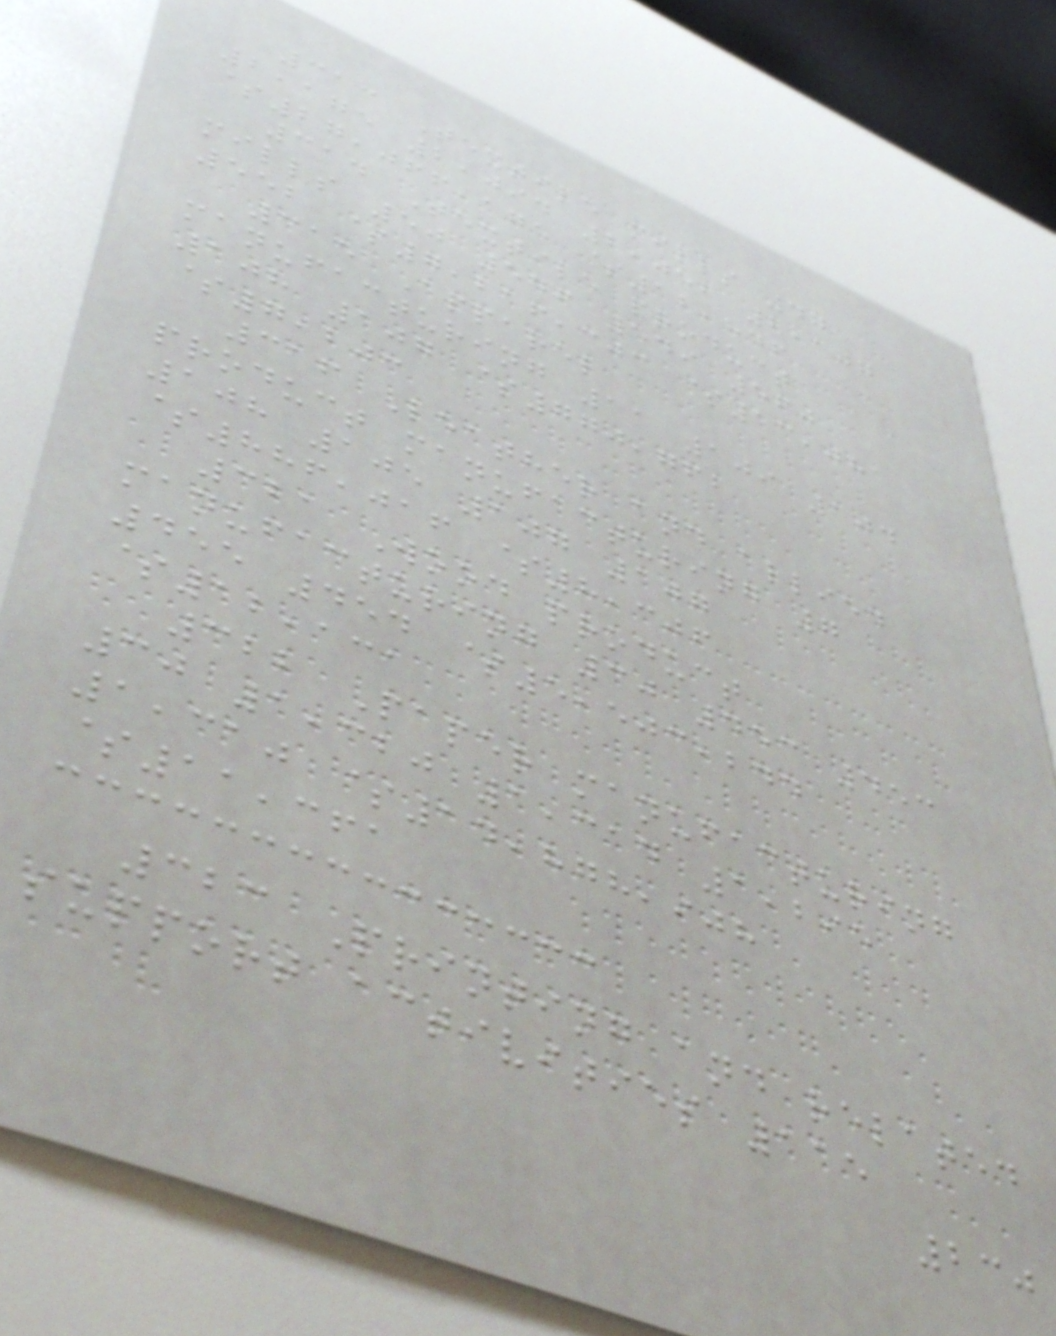313 Textile mills 47
2,175 2,094 2,052 2,107
$27,066,175 $12,846
314 Textile product
mills 50 546 549 560
552 $7,216,303 $13,081
315 Apparel
manufacturing 11 109 104
108 107 $770,762
$7,203
316 Leather and allied
product manufacturing 7
108 105 107 107
$886,016 $8,306
321 Wood product
manufacturing 30 453 453
455 454 $5,503,244
$12,131
322 Paper manufacturing
30 1,320 1,314 1,295
1,310 $14,878,908
$11,361
323 Printing and related
support activities 115
230
